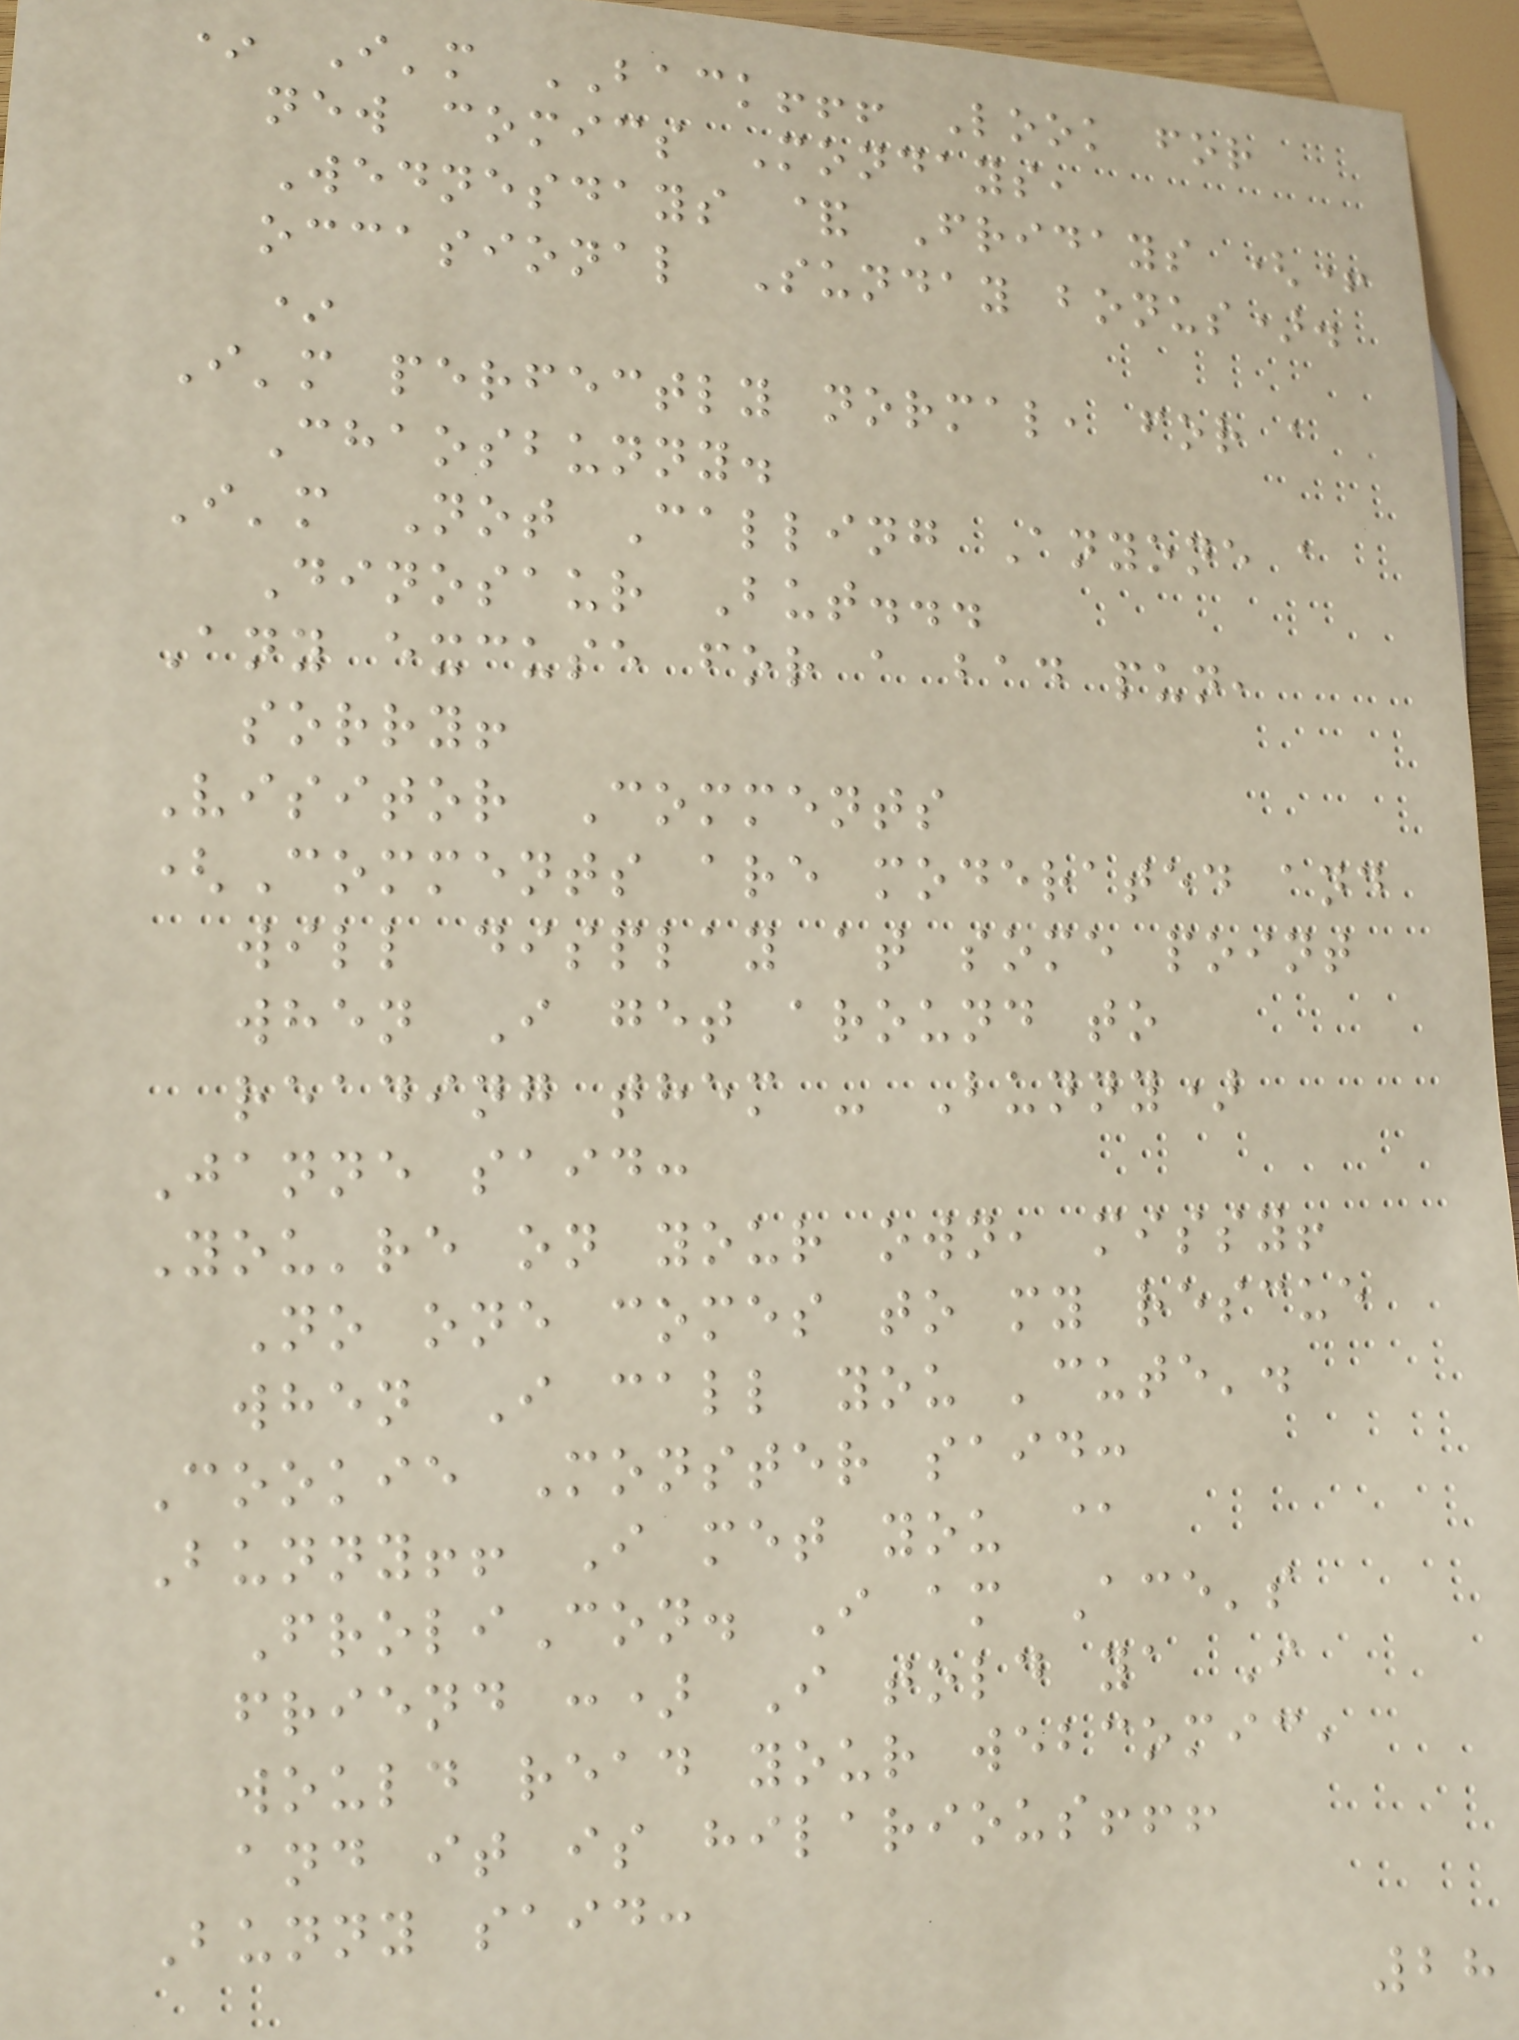* I'm BACK!!! Look for
new comics Mondays,
Wednesdays & Fridays (+
occasional Sunday bonus).
*
I'm perfectly normal, for a
Chaosbunny.
I'm Not Calling Anyone a
Dinosaur But...
Any excuse for a bad pun,
sorry!
Visitor Comments
(Comments are moderated and
will display at some point
when I get around to
reading them - Bunny)
Janne said:
You're on your own, missy!
No one comes to my rescue
when I call you 'cute'.
Cookie Monster said:
Bunny!! I met you @
FroliCon. I am Ace's
friend :) I told ya I
would read your webcomic,
and it is hilarious!!!
Bunny said:
28
